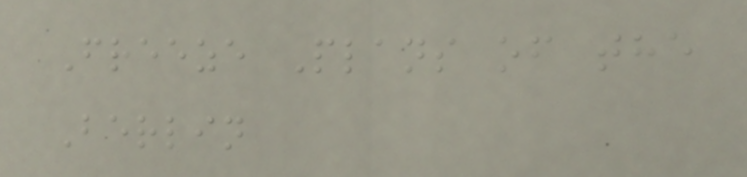Freeze Plans of the
Berlin
